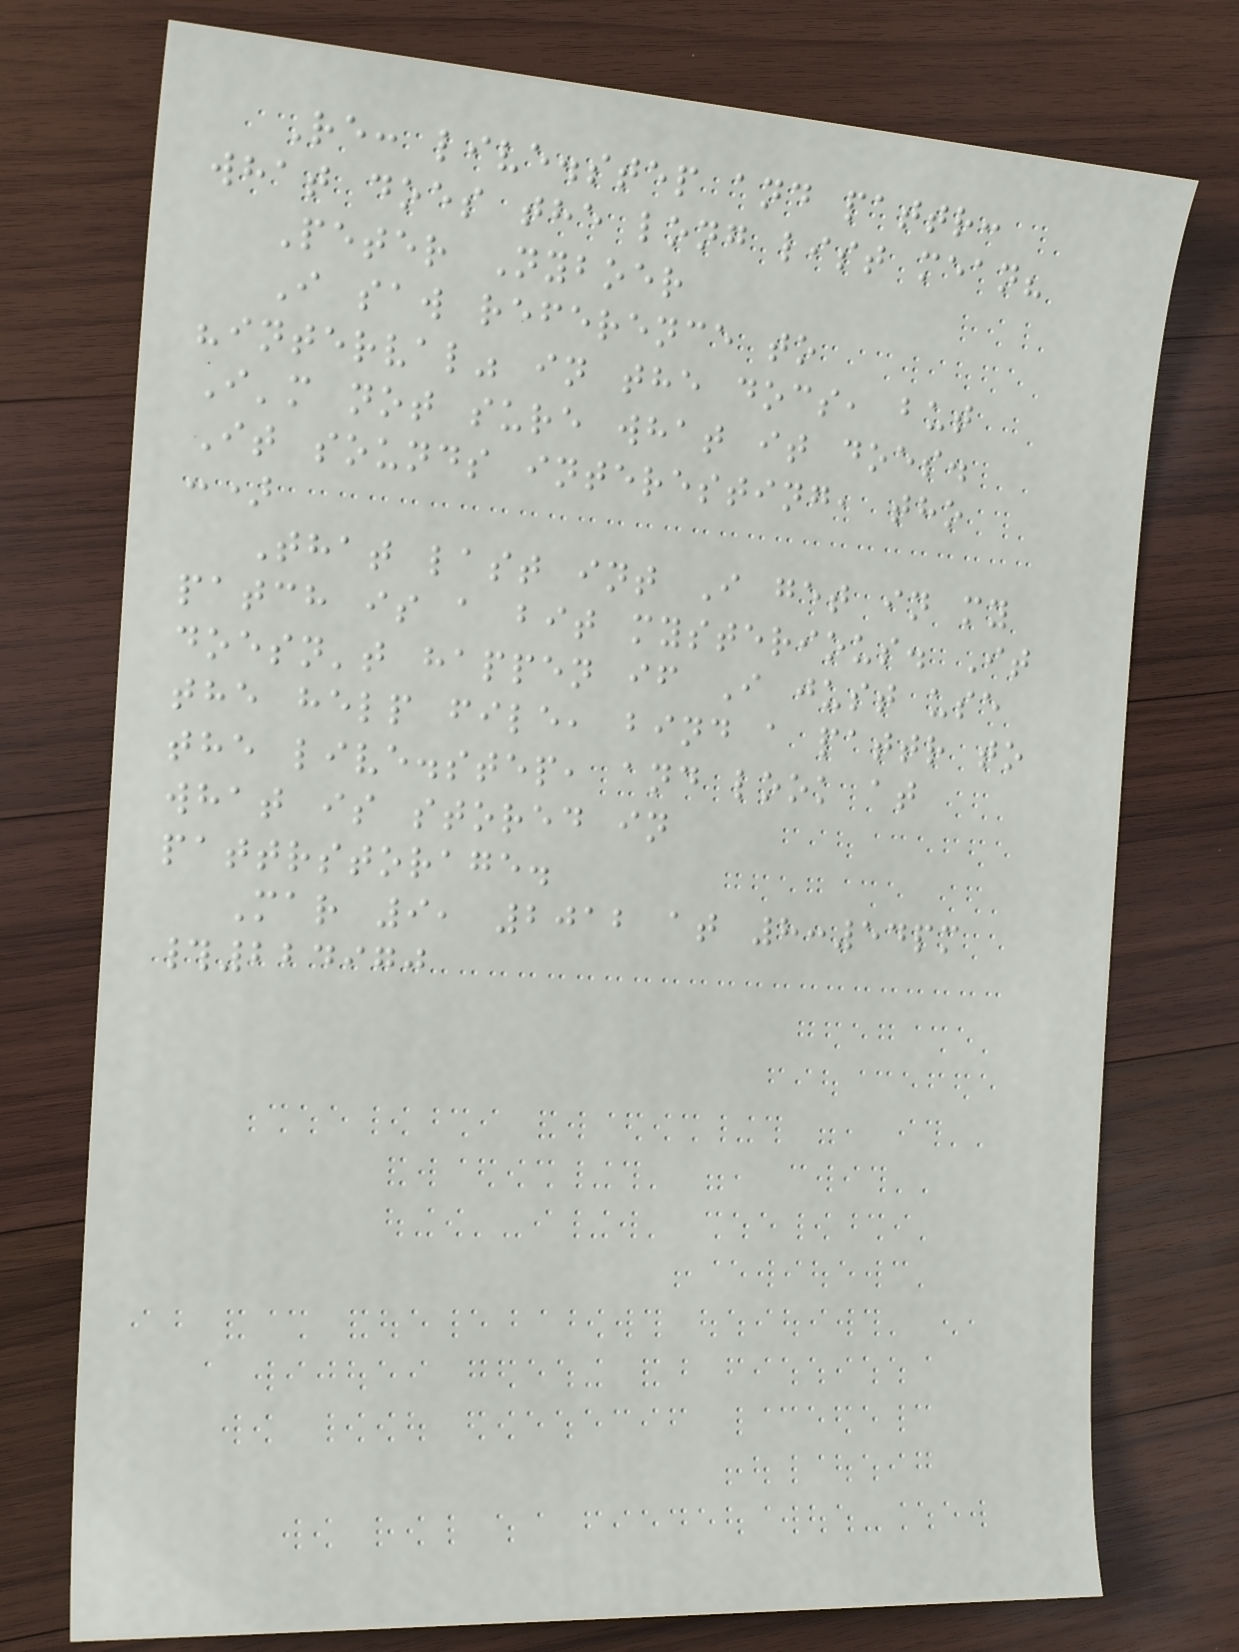Re: live.step and pattr:
what does the long list mean?
Peter Nyboer
I saw reference to
"interval" in the docs, but
I'm not sure what it does.
It sounds interesting, tho
:)
That last int I get in my
patch is a bit mysterious. It
doesn't happen if I just use
the help file, bind a pattr to
the live.step, and look at
what is stored in
pattrstorage.
Mar 9, 2012 at 8:54pm
#224970
